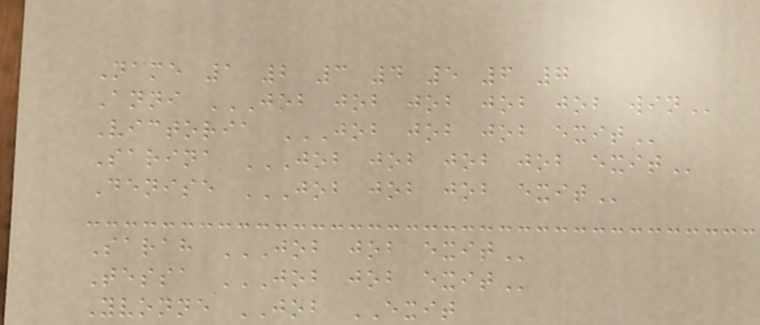Name 1 2 3 4 5 6 7
Anni JOB JOB JOB JOB JOB WIN
Victoria JOB JOB JOB EXIT
Sarina JOB JOB JOB JOB EXIT
Denise JOB JOB JOB EXIT
Sarah JOB JOB EXIT
Tessa JOB JOB EXIT
Yvonne JOB EXIT
